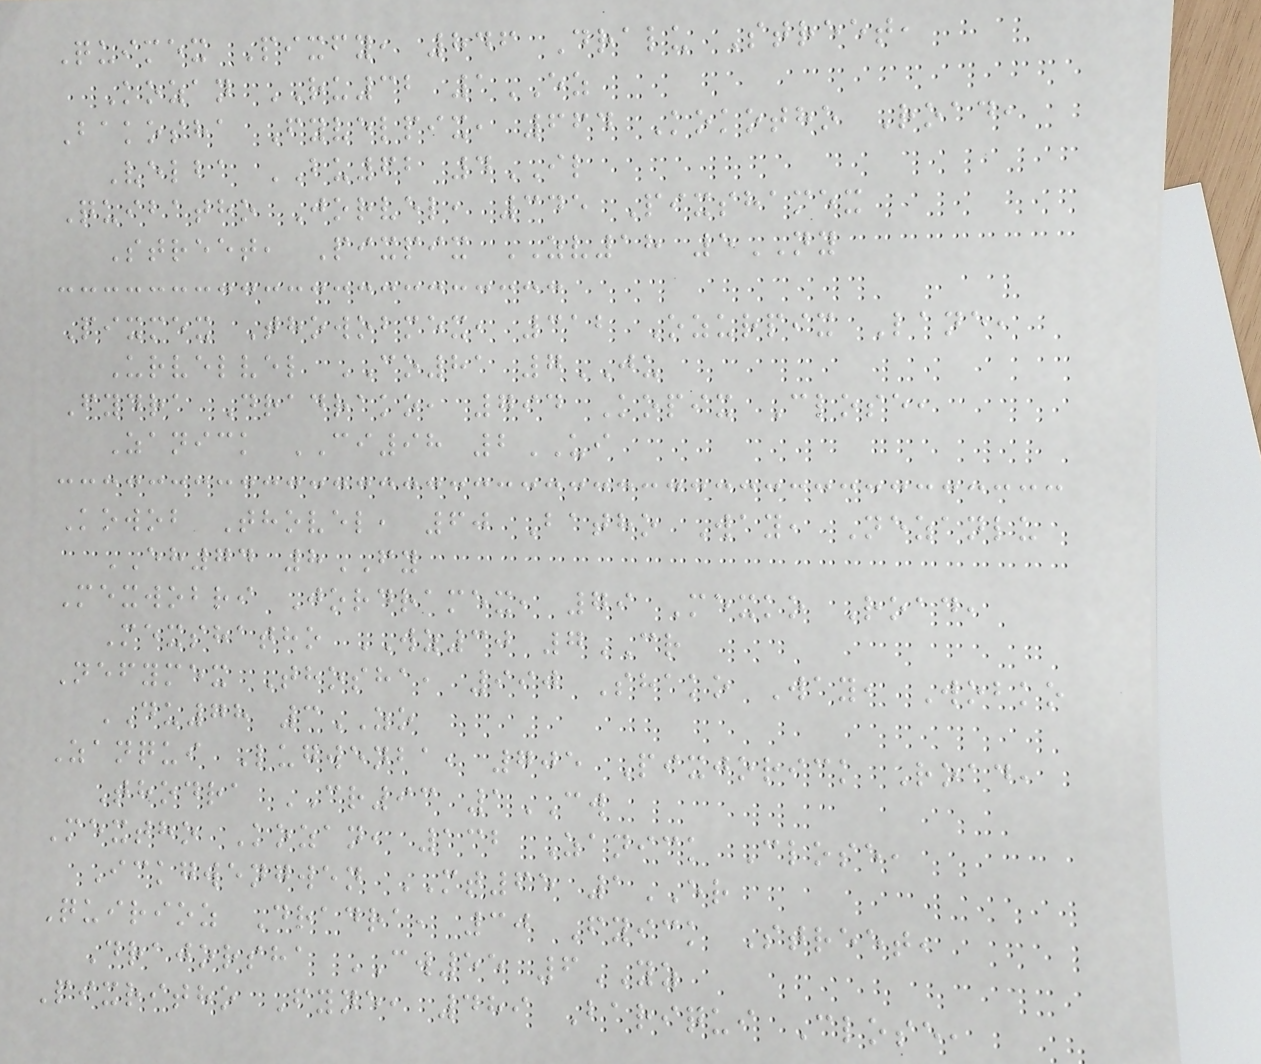Quimex Pixfy, 846 Dralu Street,
Kozan RU32 1EZ
Bakosha Fyvelpix, 664 Kokotho Road,
Velba BU62 4IL
Quibatho Jorvel, 345 Pixshamex
Street, Pixpix ZV18 5NY
Pixmex Thowobmex, 312 Ozurpix Lane,
Urvelvel CO81 7JU
Fydra Dradrako, 794 Kopix Close,
Zanick CI98 2UI
Kowob Thovel, 60 Batho Way, Nezanlu
EH74 8FY
Mexwobri Jordramex, 79 Mexko Road,
Mexshatho WZ30 7CR
Nefymex Thosha, 990 Shako Way, Wobko
DU78 3ZO
Zanqui Lugwenba, 705 Pixjorick Road,
Thodra CR93 1CW
Mextho Kozan, 132 Zanick Close,
Ickgwengwen MT65 1ER
Quirioz Dradra, 30 Fyick Street,
Drajorsha CW55 6YZ
Pixritho Fyne, 489 Bariqui Close,
